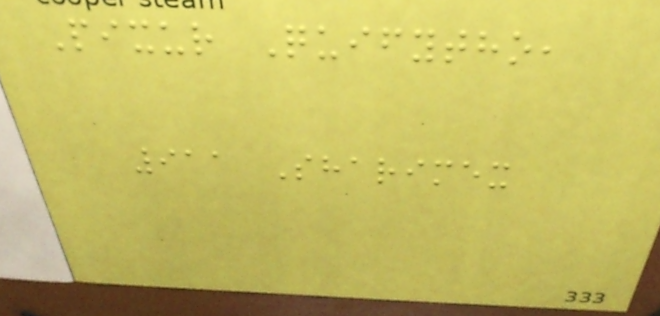Pixur Quifytho,
911 Sharimex
